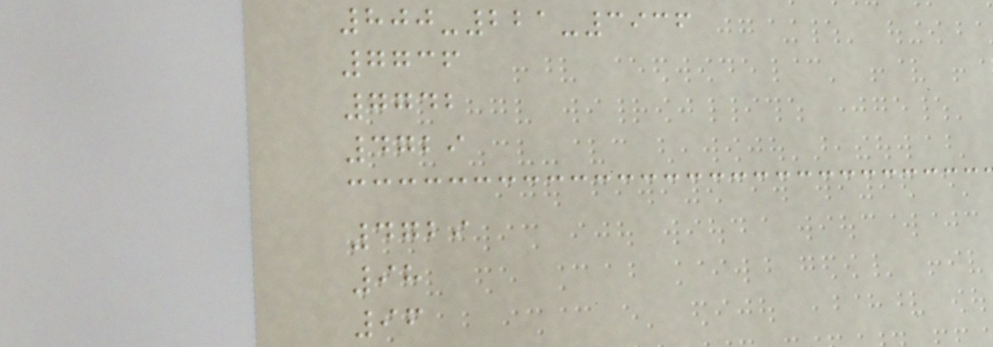800-221-3936
7736
7742
4729
4729
98
96
